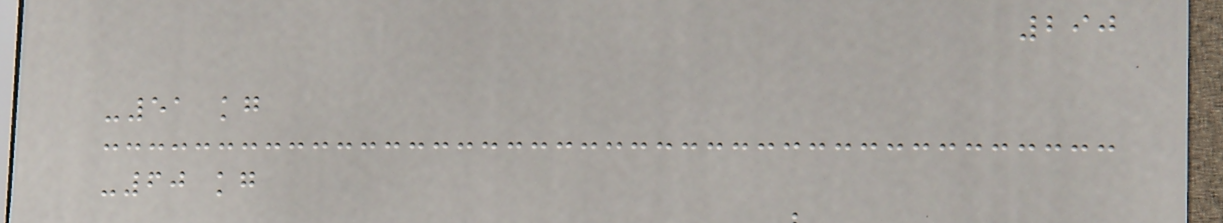290
-51 kg
-60 kg
